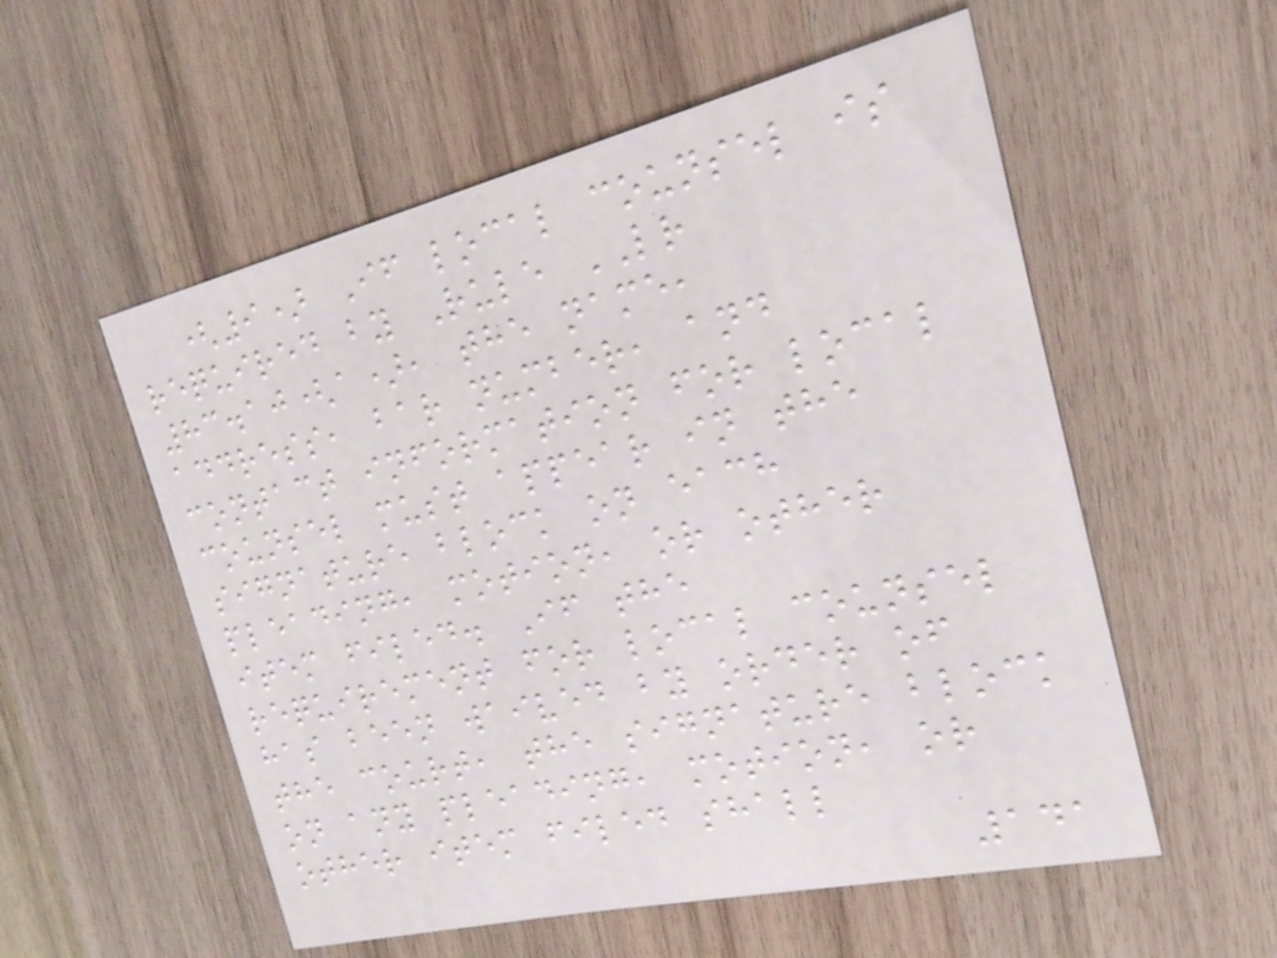(9) If local counsel is
required by Rule LR
83.10(a), the name,
address, bar number, and
contact information for local
counsel must appear in the
signature block on each
pleading, motion, or other
item filed. If the
requirement for local counsel
has been waived by order of
the court, the signature block
on any pleading, motion, or
other item filed shall
141
